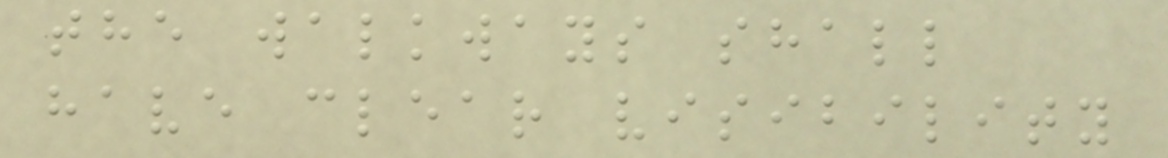the walkways shall
have clear visibility
